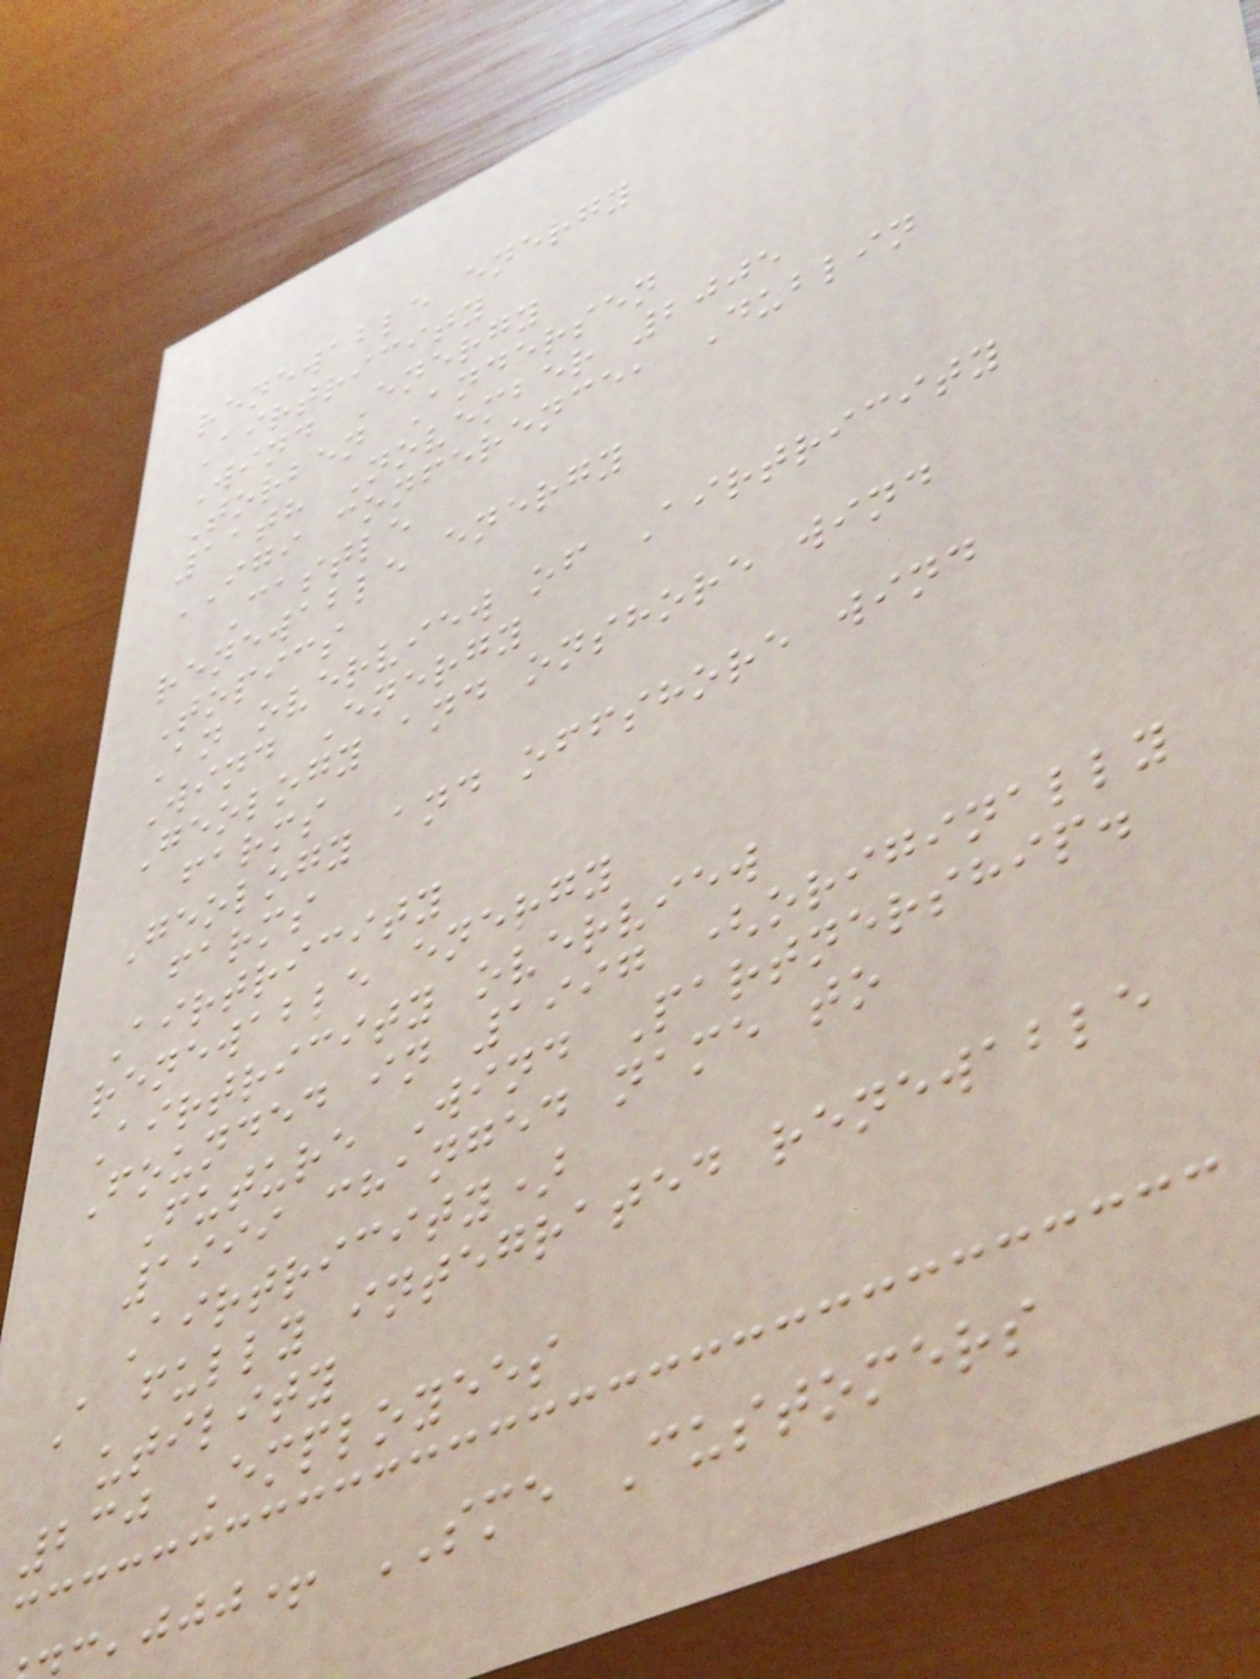renewable energy
Airtricity
Wind Energy
Torben Andersen
11th November 2005
IGI conference, Dublin
Castle
renewable energy
Topics
An overview of Airtricity
Wind Energy
Geology and onshore wind
farms
Geology and offshore wind
farms
Airtricity
renewable energy
Airtricity overview
Founded in 1997 (originally
Future Wind Partnership.
1999 changed name to
Airtricity)
A fully integrated renewable
utility
230 Employees
,jjj+ SME Customers
